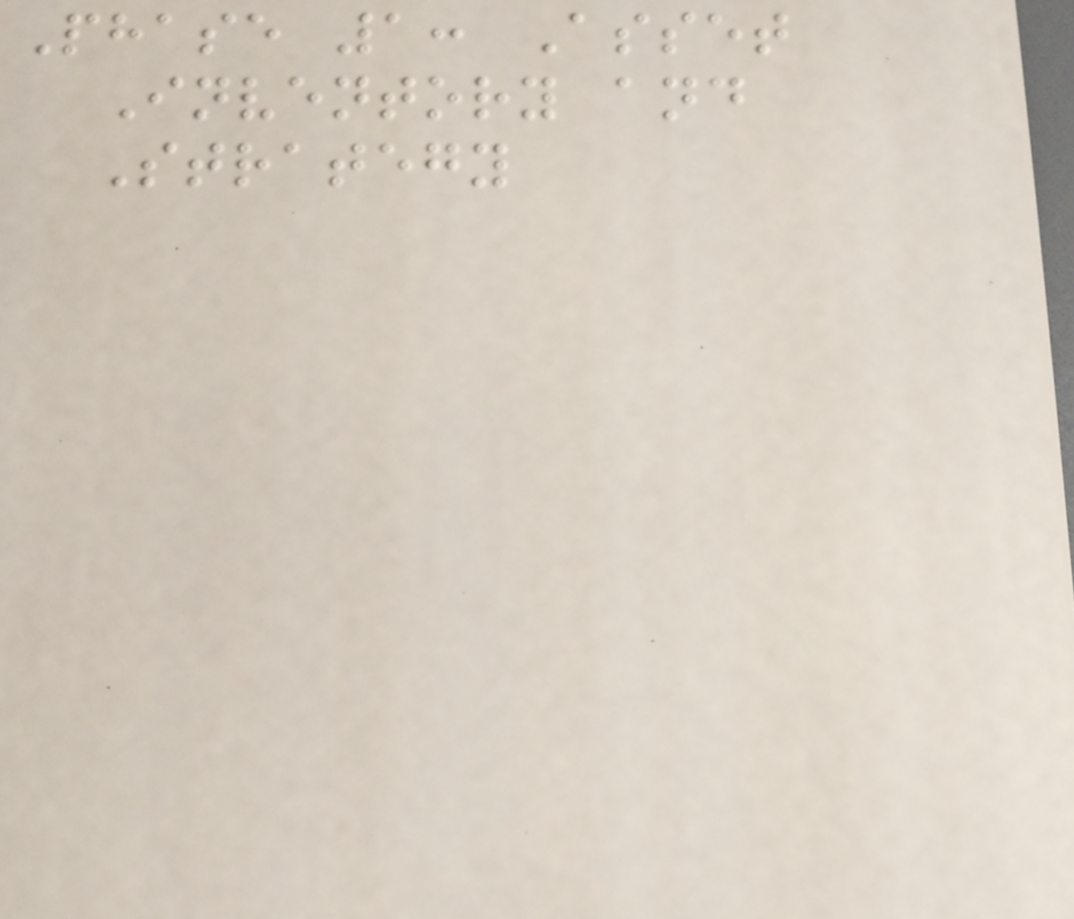Phase 1: Asset
Inventory and
Strategy
